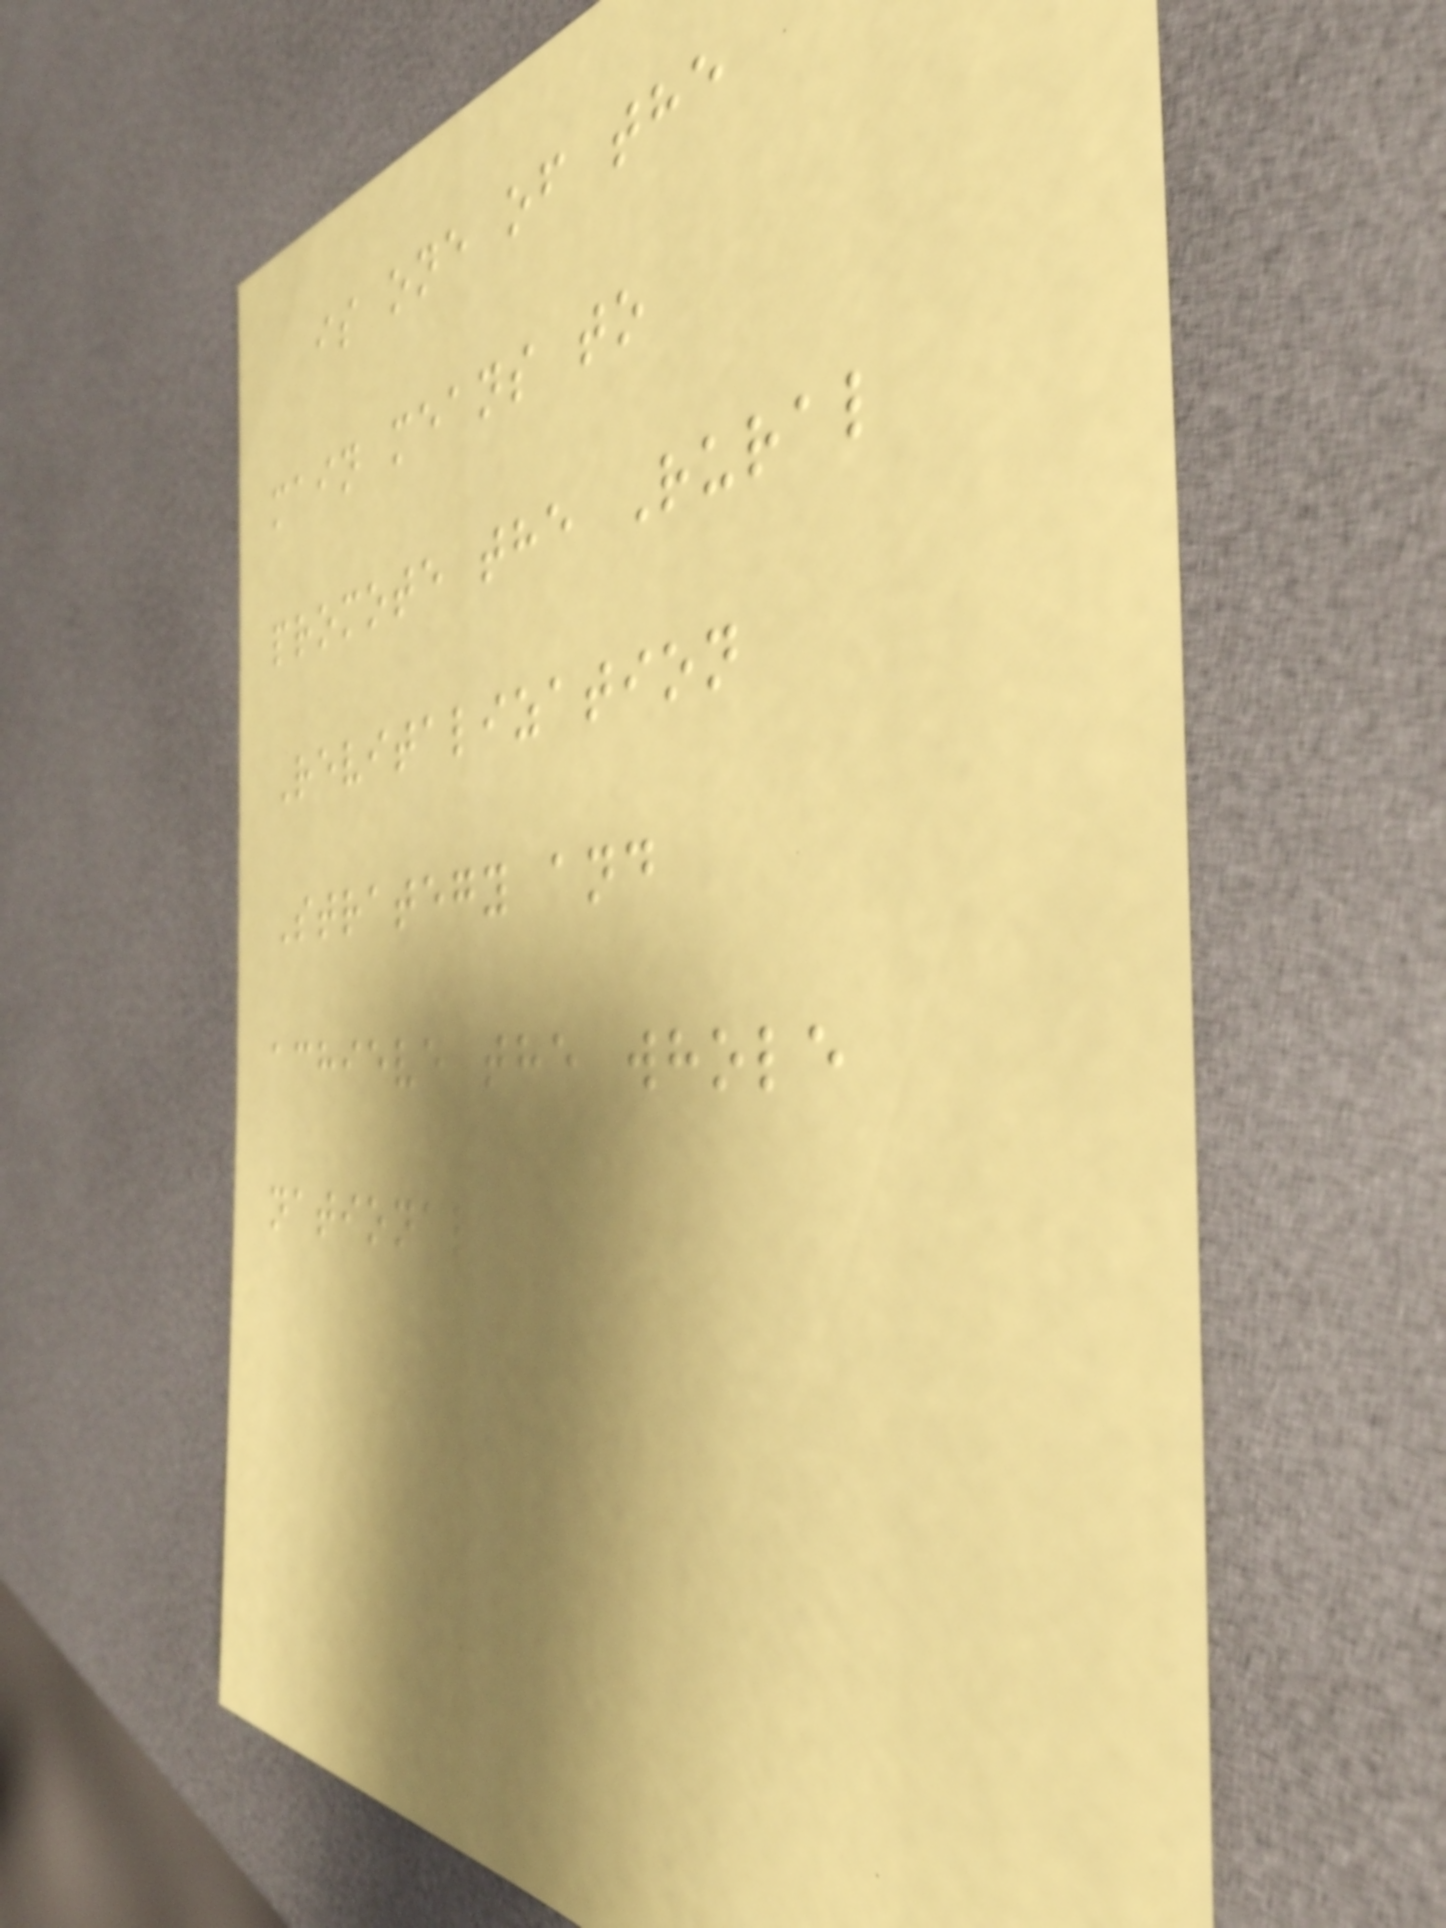is one of the
main means to
promote the Rural
Revitalization
Strategy and
achieve the whole
national
